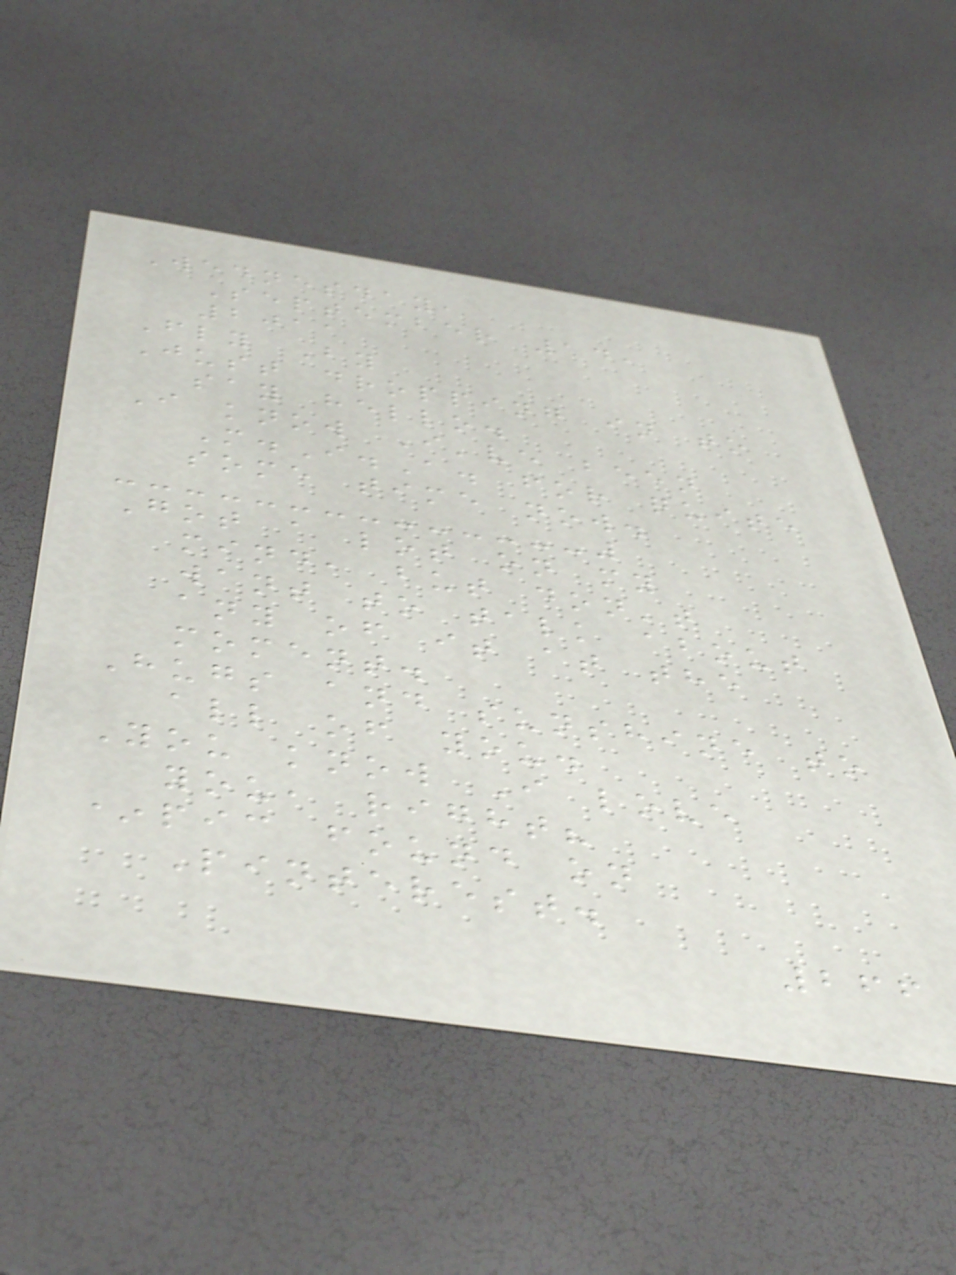Wednesday,
September 14,
2011
Fly By
Just dropping in to
say hello.
I know I've been
M.I.A. for quite
some time now.
Got a lot on my
mind, but don't
want to talk about
any of it at the
moment.
Hugs and sunshine to
all of you.
You know I love
you, right?
*pic found on
Pinterest.
266
